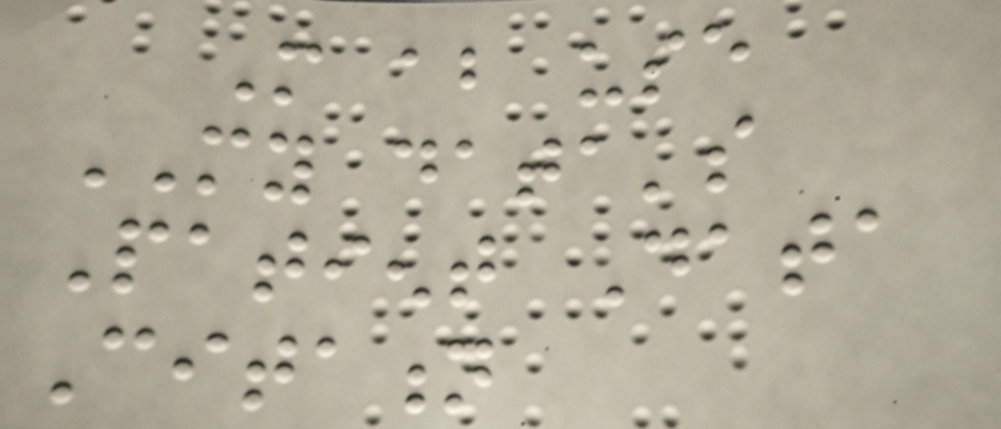More about use
MY data's
Patient Data
Citation
